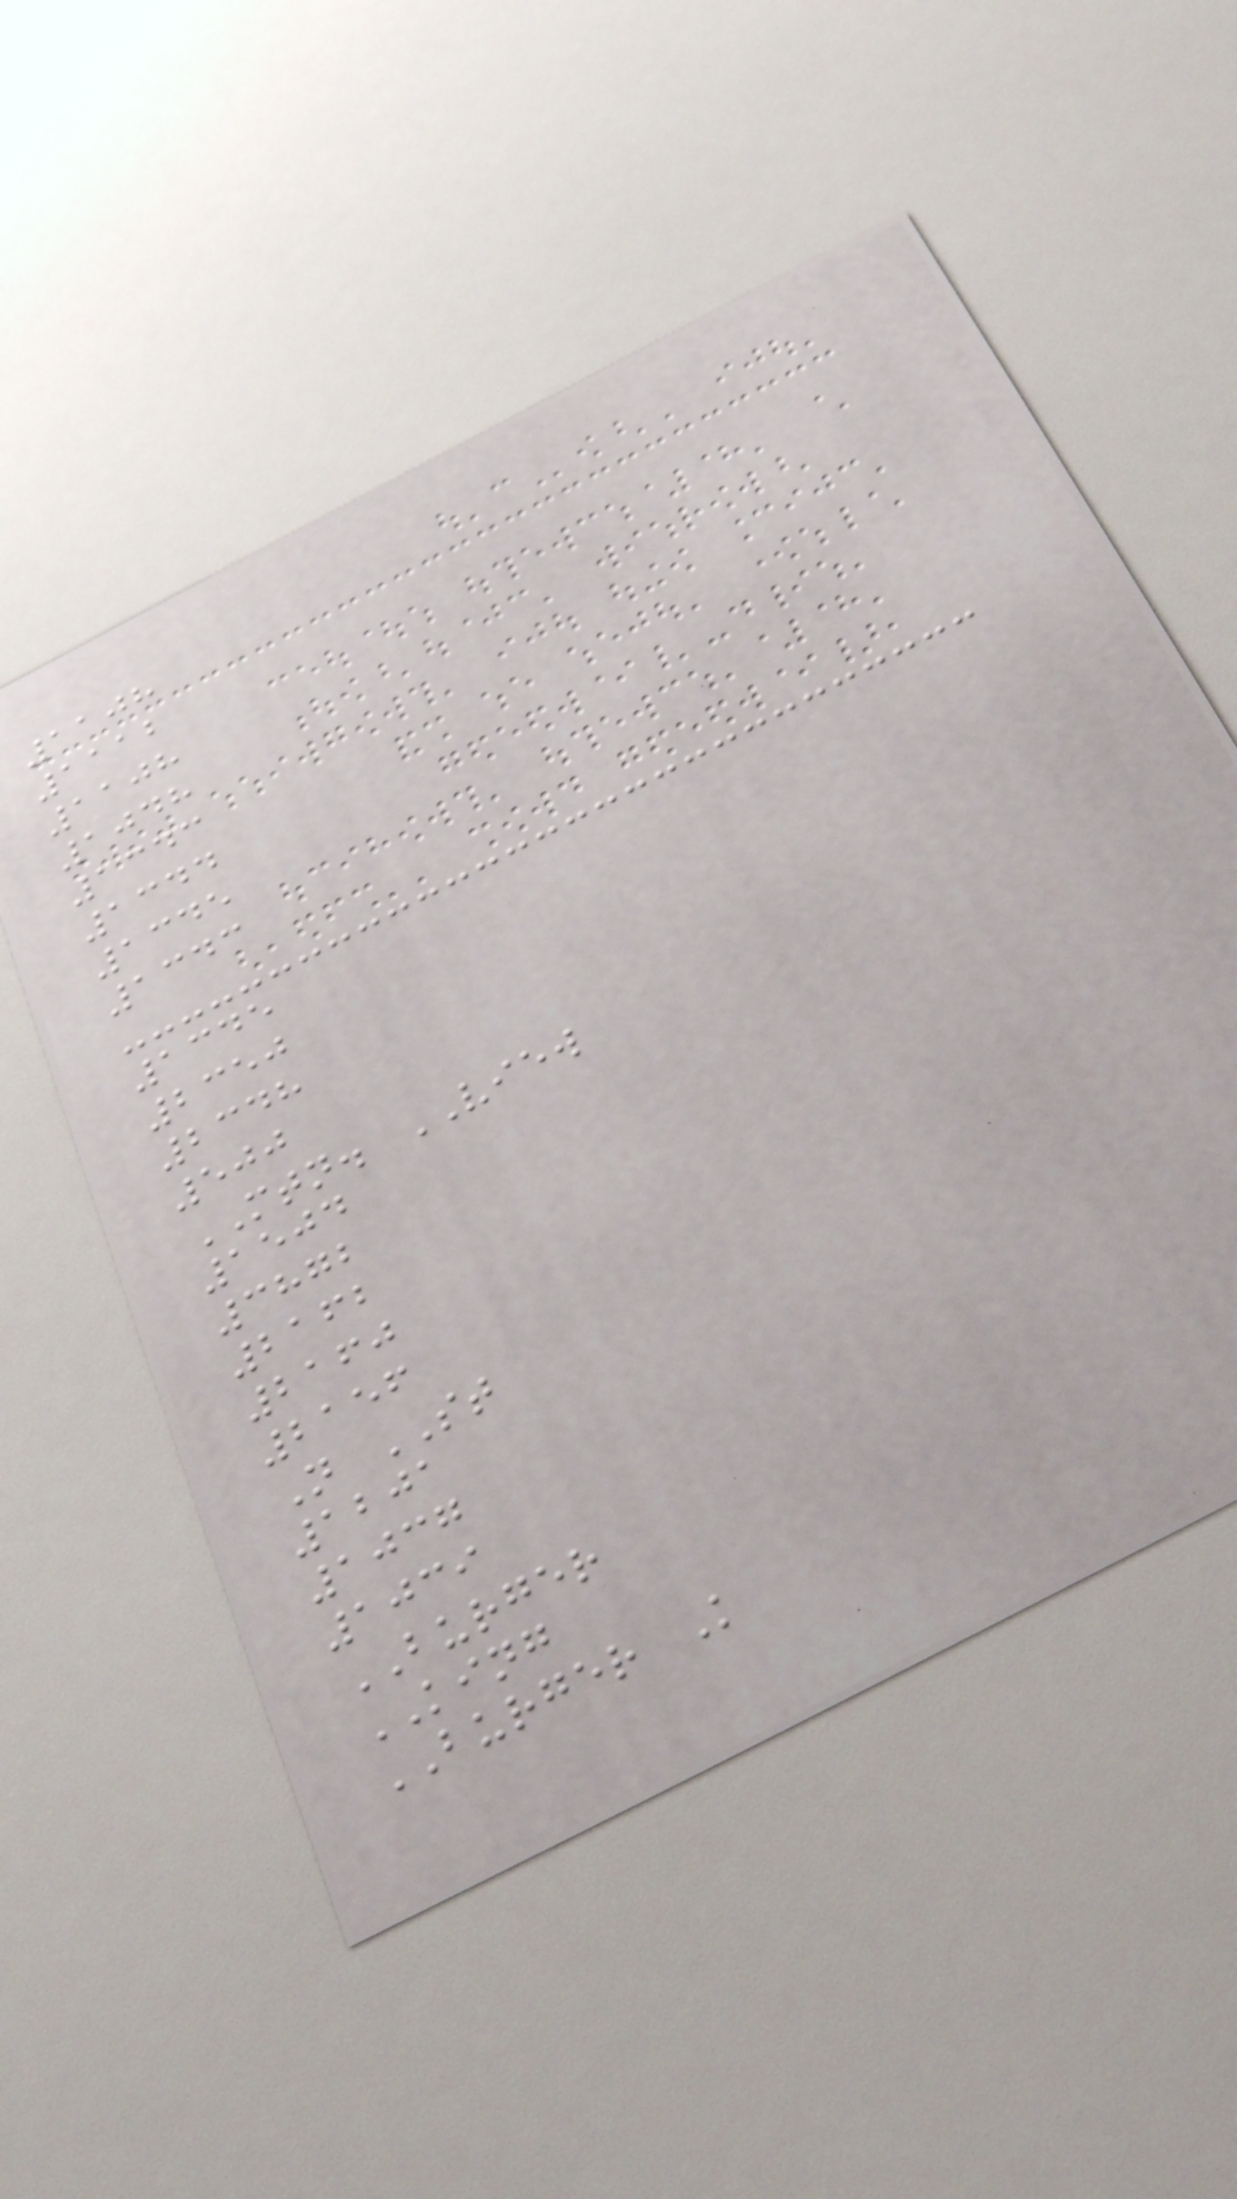1108
1112
1108
1048
1343
1344
1345
1343
1345
2350
2348
500
MTN. VIEW
1504
3872
2162
2160
2156
N ST
1201
1037
1039
BURGER
KING
BURGER K
